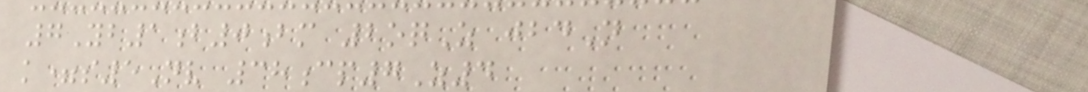7Yb1b0bm 2oqZ jbdN
k=s5Nv 38cp7Z4
